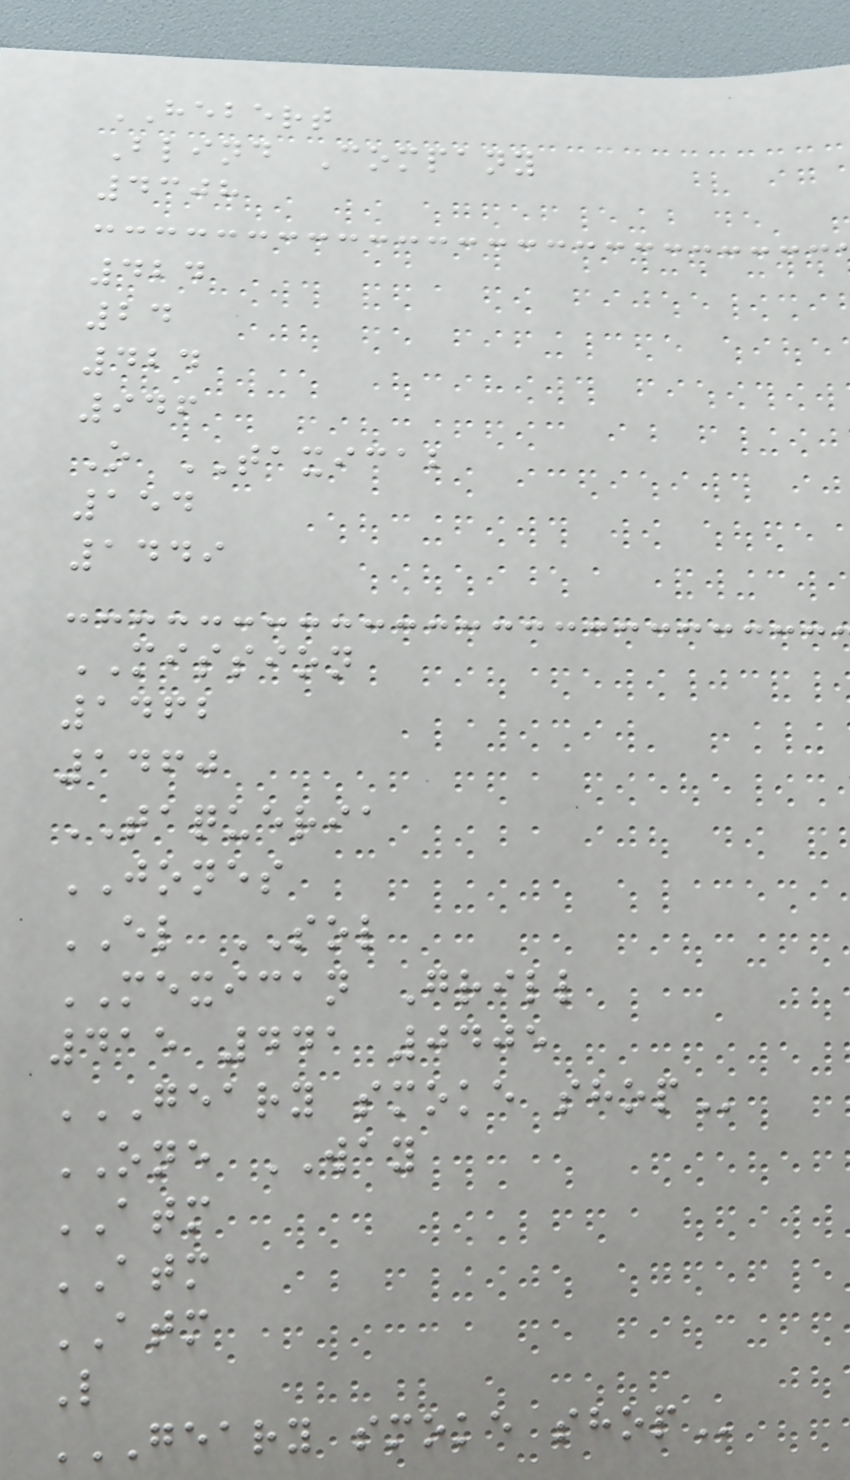HEBERT
Blind Company
4308
424
24
424
946
O TAXICAB
154
1449
MISSION
1462
1460
TAQUERIA
JONES
EL SOL
MEXICAN Grill
415 441 0405
GEARY SMOKE SHOP
ONE WAY
ATM
ATM
ATM
L
GEARY SMOKE SHOP
